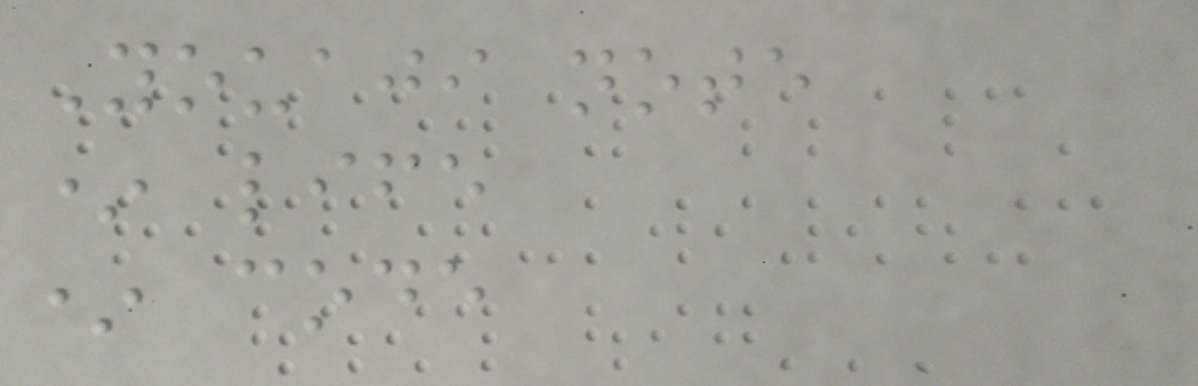Youaji note
* life
* code
